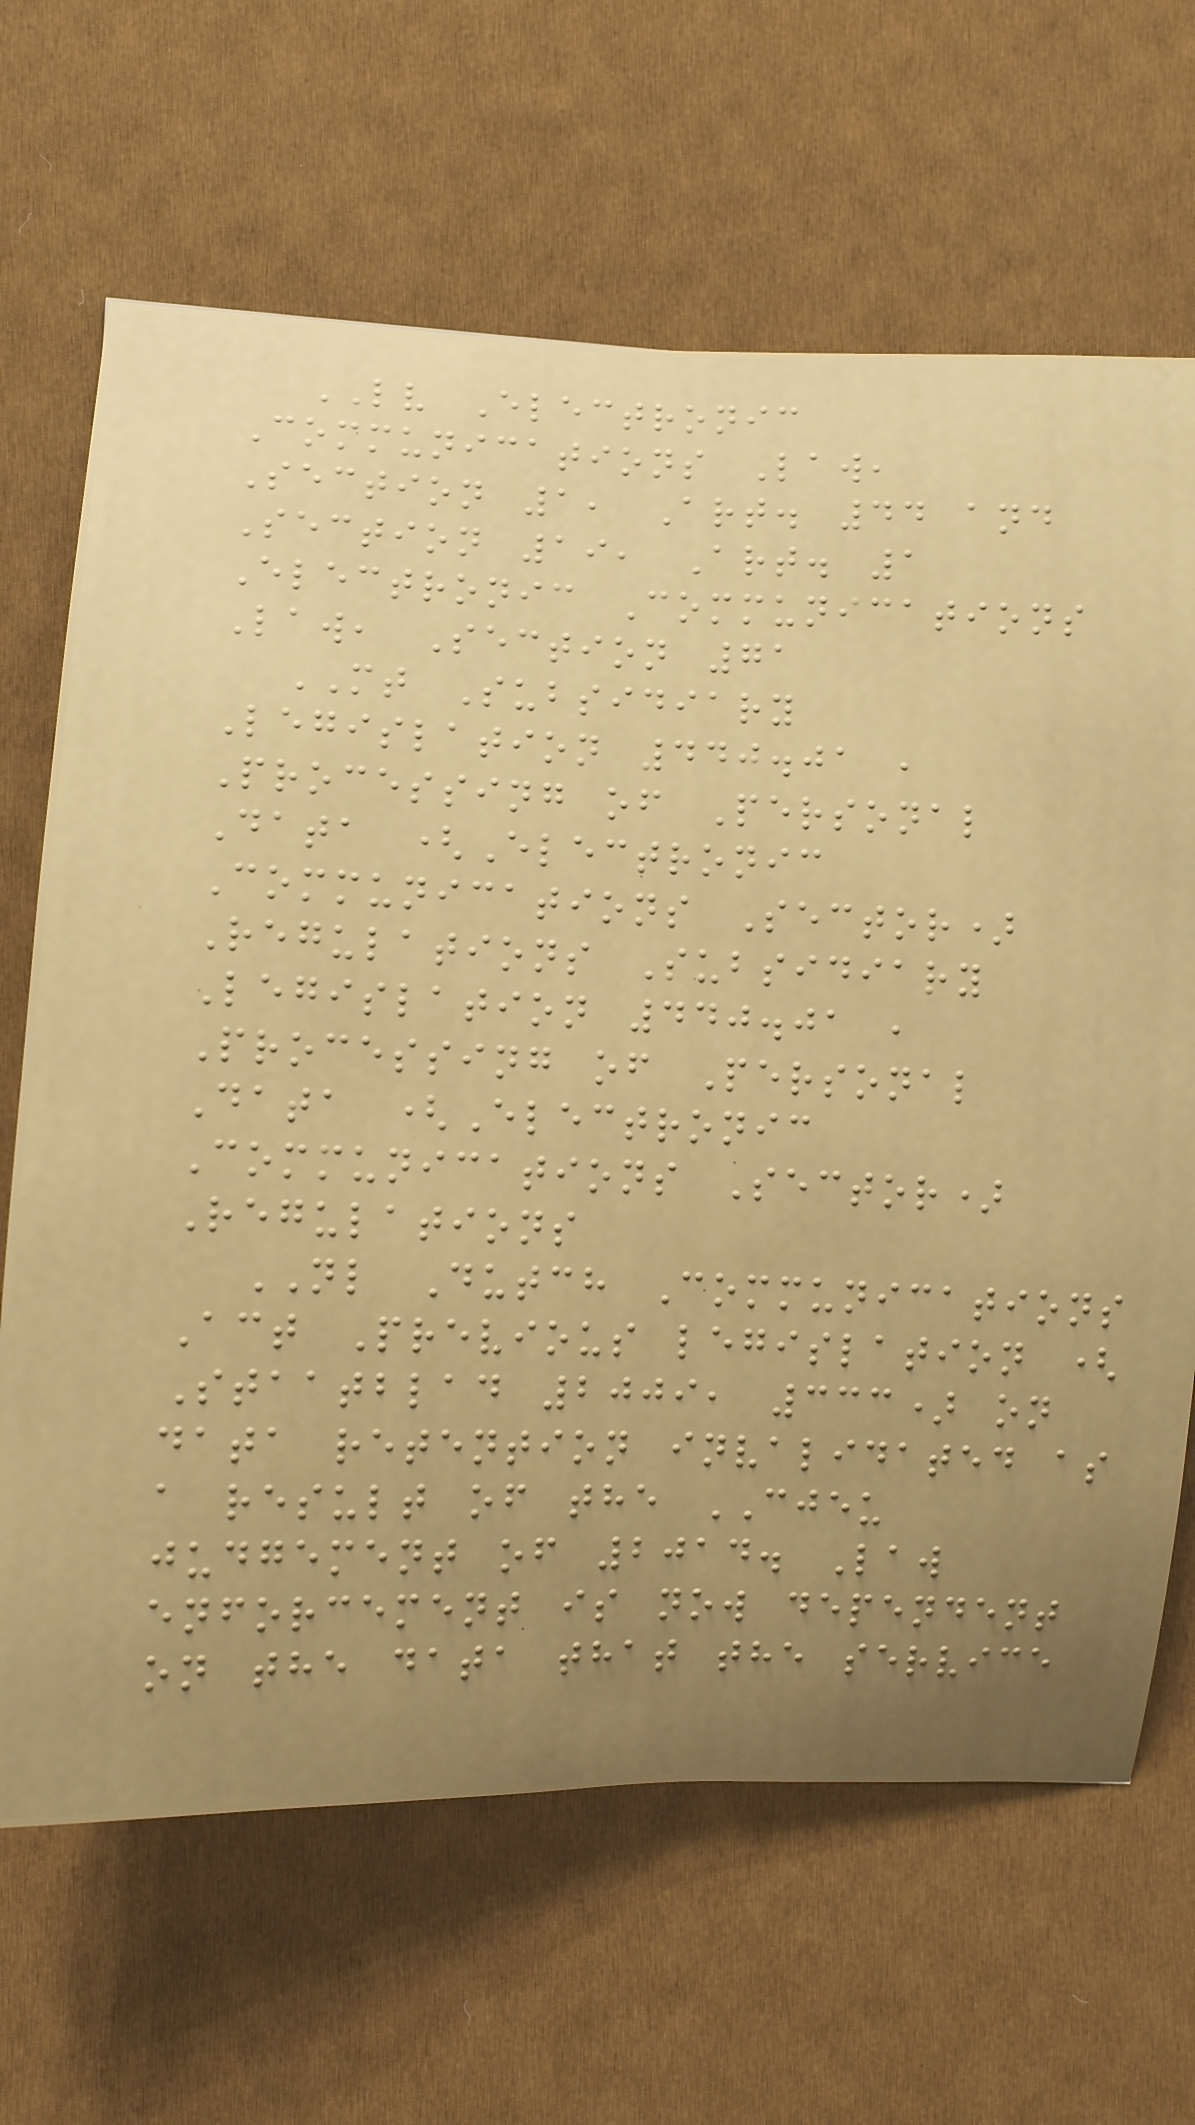LV Electronic
Communications Law,
Section 1, Art. 44 and
Section 19, Art. 1
Electronic Communications
Law, Section 71
MT Subsidiary
Legislation 440.01 ,
Processing of Personal
Data (Electronic
Communications Sector)
Regulations Subsidiary
Legislation 440.01 ,
Processing of Personal
Data (Electronic
Communications Sector)
Regulations
NL Dutch Communications
Act Previous legislation (
Staatblad 2009, 333) on
data retention invalidated as
a result of the CJEU
judgement of 2014. Law
enforcement is now dependent
on the data that the service
